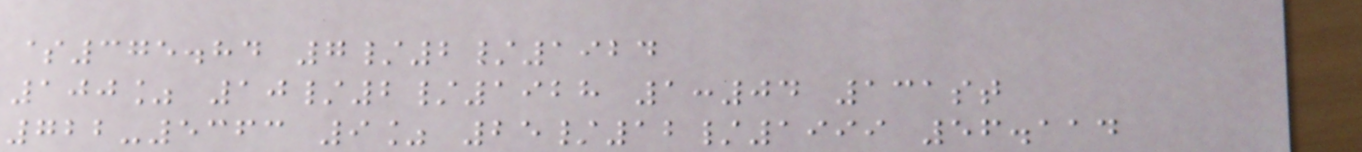$375.84 7/2/1924
100% 10/2/1928 1:04 131st
722-5363 9% 25/12/1999 56.114
